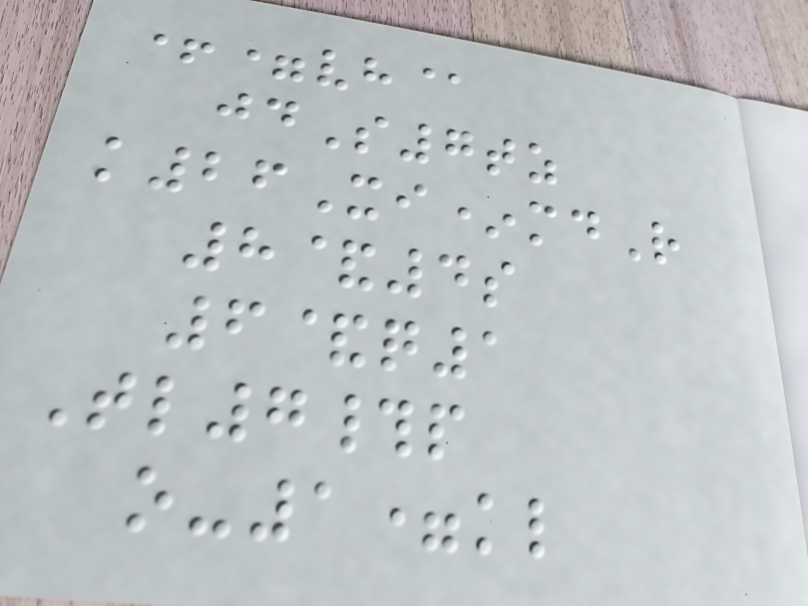+=vh@
jdS7tz
k26Xi*mdR
8&4s
6&q1
Tl7#p
o-1=kl
